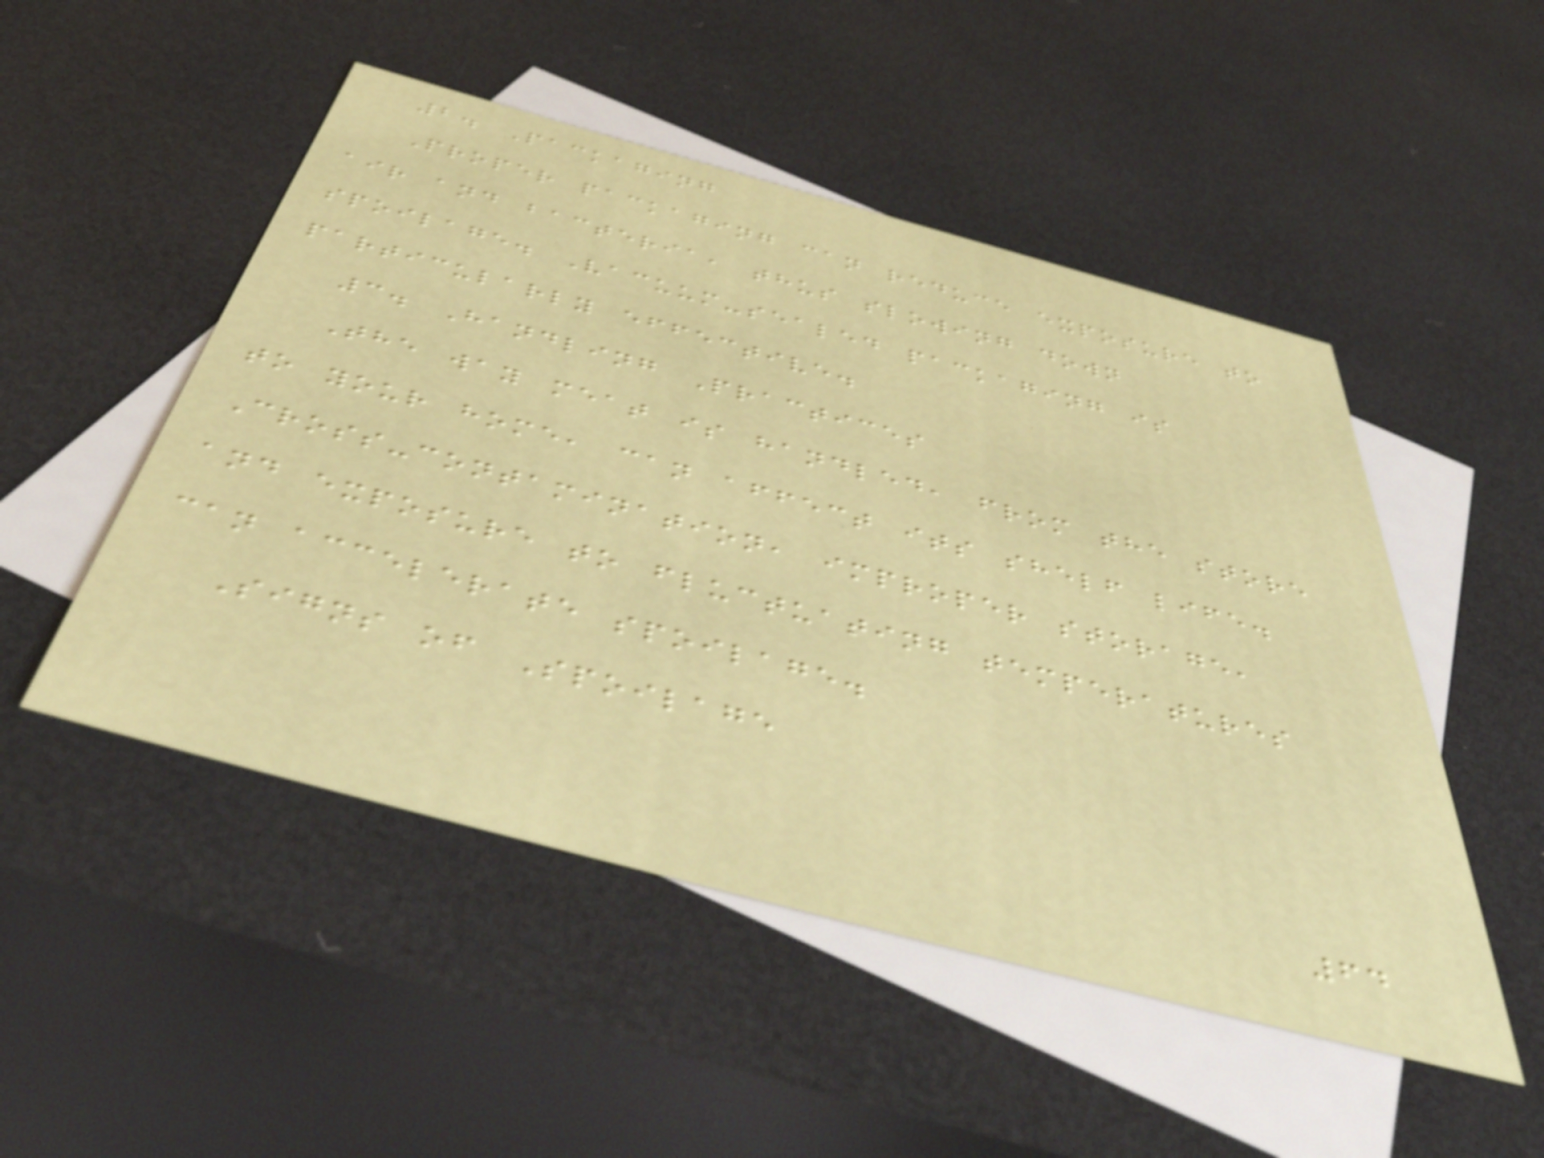2. Packaging
Proper packaging can reduce exposure to
air and bacteria, thus slowing down
spoilage. Vacuum-sealed packaging is
particularly effective.
3. Handling Practices
The way meat is handled, from the store
to your home, can affect its shelf life.
Cross-contamination, improper storage,
and exposure to fluctuating temperatures
can accelerate spoilage.
Signs of Spoilage
64
